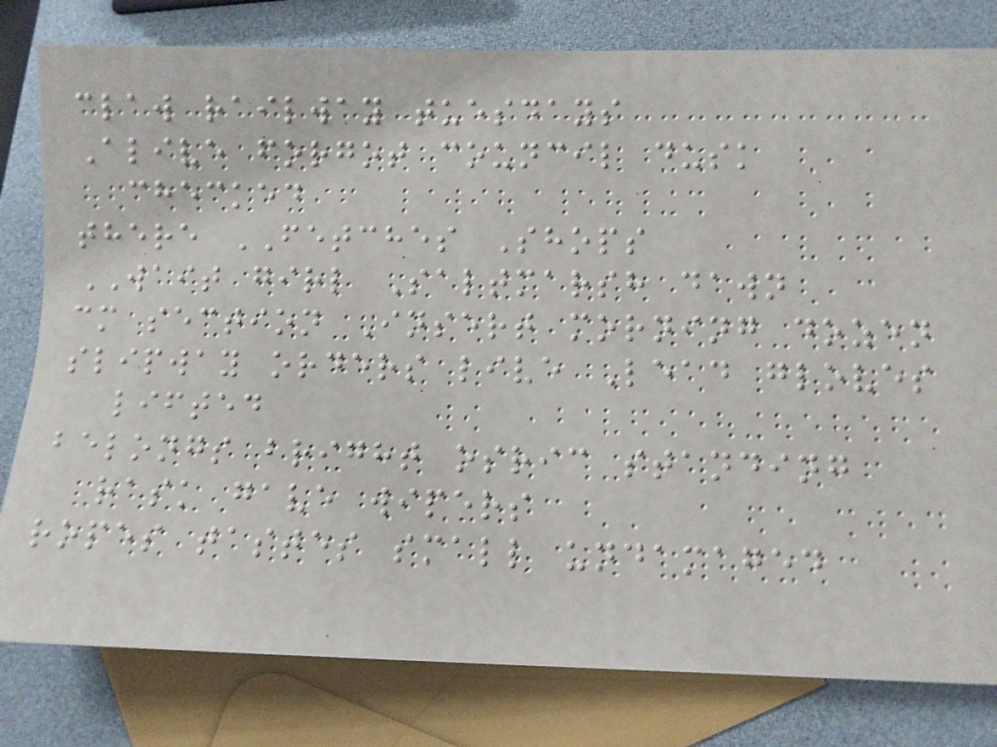claw railway tuesdays
Alive forgot council dusk
checked
there FETCHES Shops
WAIT girl Saltmarsh dawn
cm section Insert morning dozen
slipway orders live Lead gloves
lifted
belongs bright osric standing
rask gave wipers
ropes tastes small undamaged
